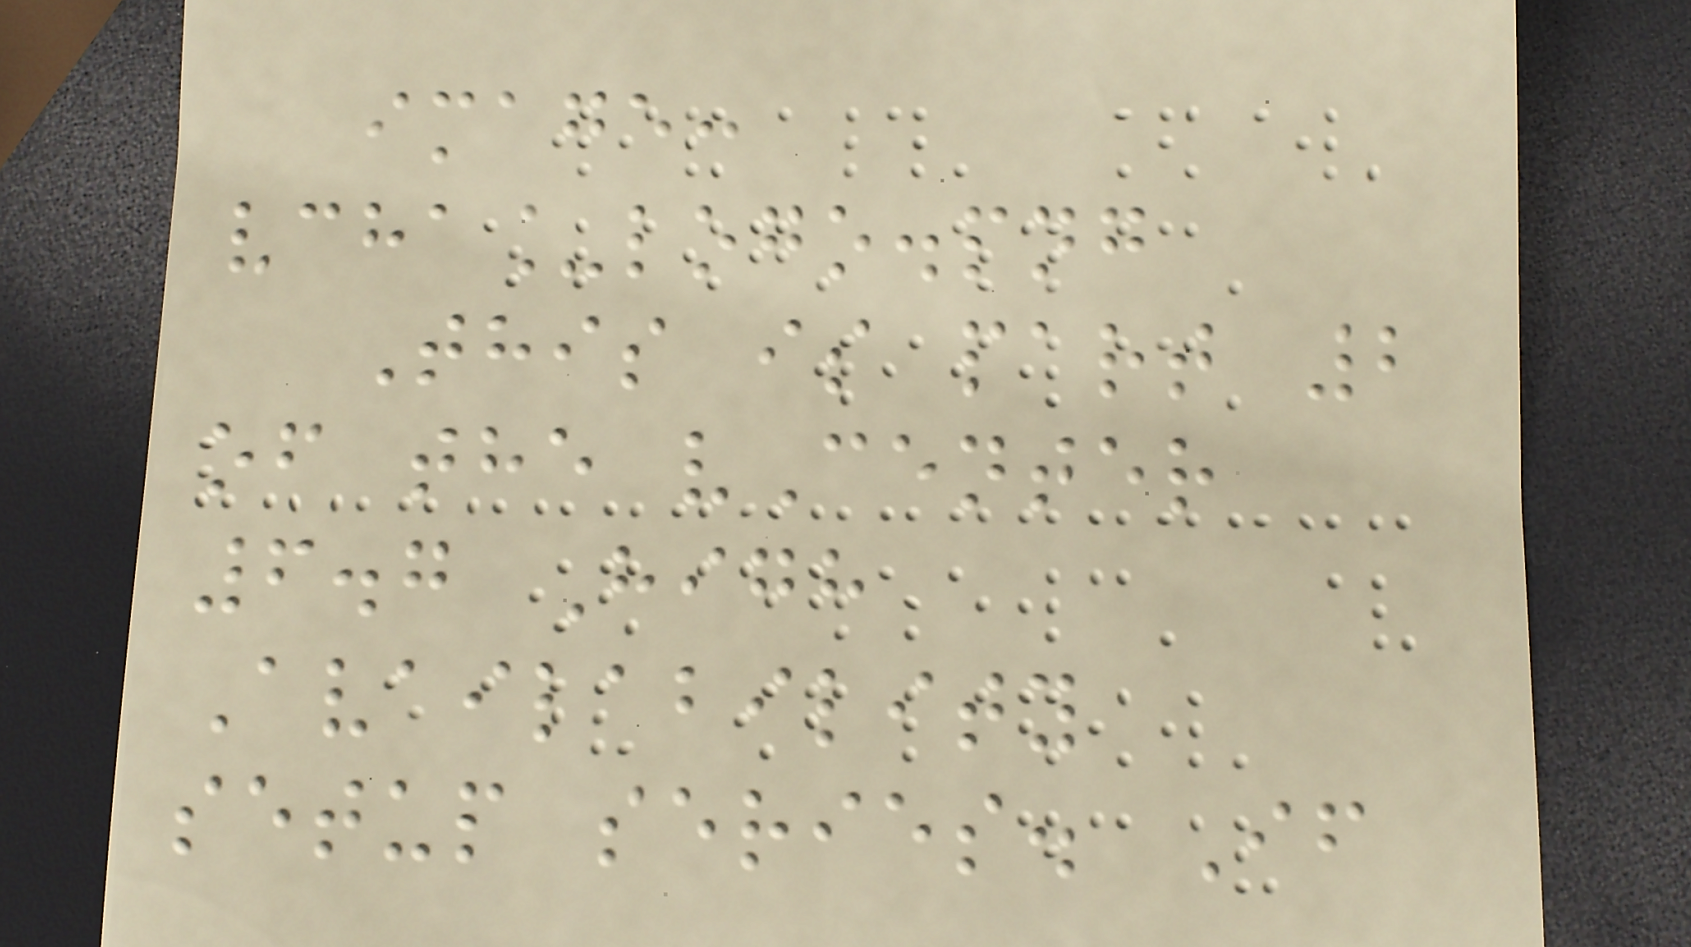image:
vcha_logo.png
This is part 2
of the vCenter
6.7 High
Availability
setup series. If
